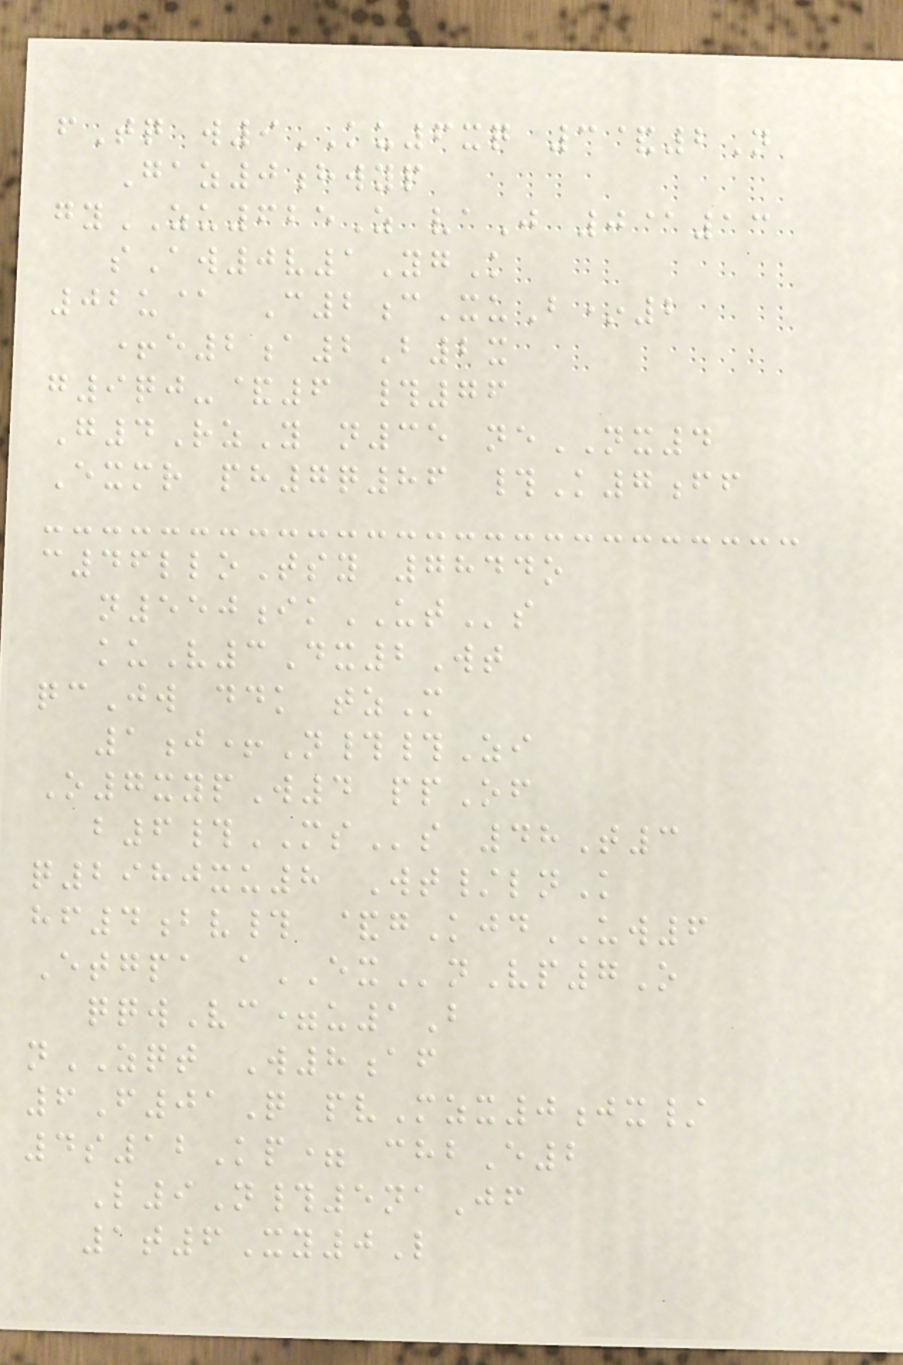fTq w9KU6xq 3&2N
Gaz0hwyp
gyZU625Z vaJ 0@13
sAw0v1YgK
02u@ C2cXuB*2
+e2a2B2x
g9qj-&6 #76
G4RzY n35 neNX4
Exmr ph7q86 #K7ff
c46lloTsy 7844o
n550ikUTs
kuV3Dx2Wt
qcJw ddk tzM
1j+N##Zi
O7xypW4 ppOf
b6#MSs 48T3
q2980xu8 Wt/lnK
hf4bv# &gKjdUW6
Etgpa aEXnVp7O
qqwVc=u1B
nZQT W8af
6F01Q pvMzx0jx/
4s12Kp= chbE2
L9N#5naJf
1t6Xy0L
